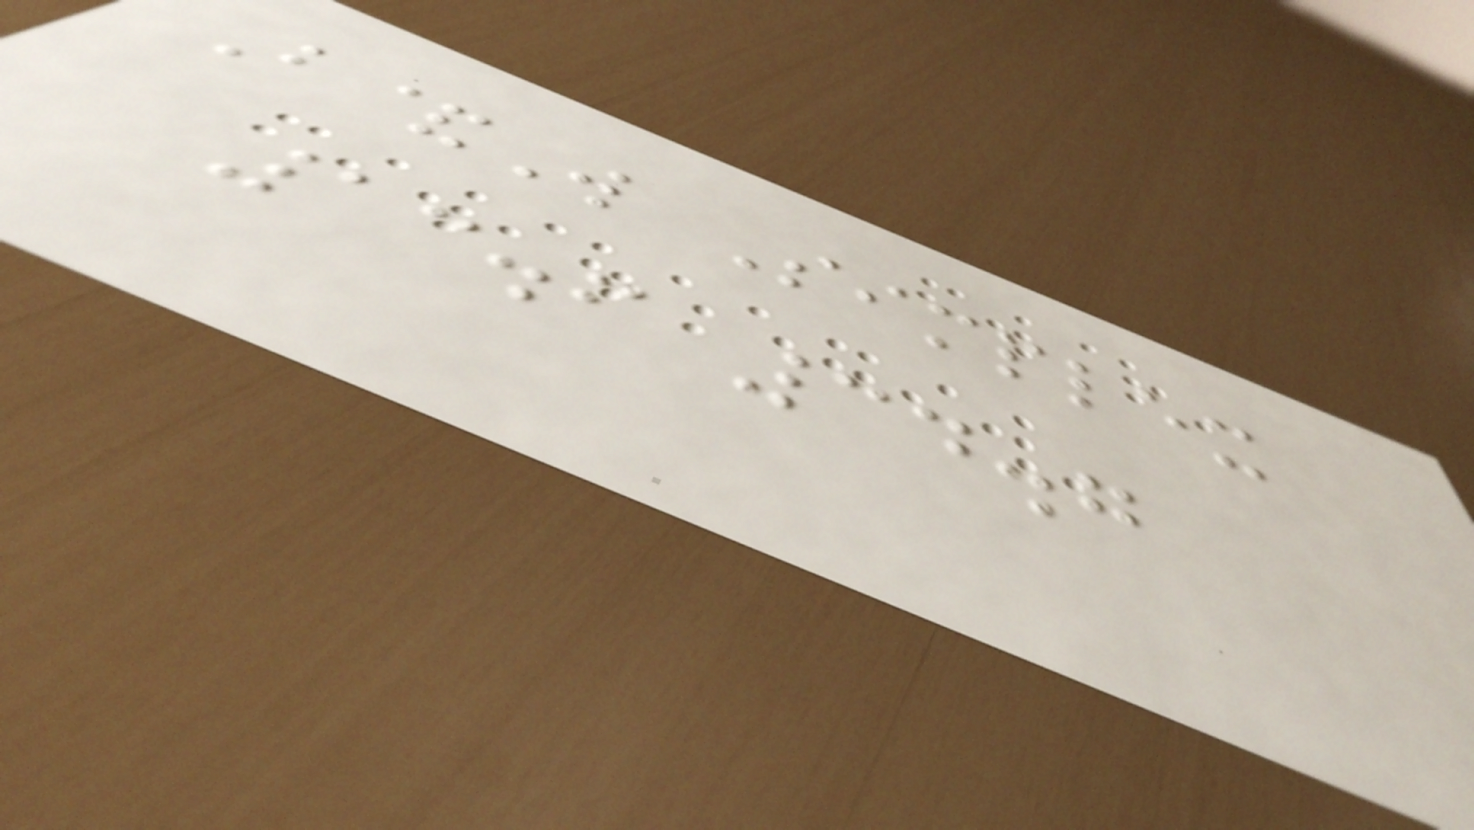B&W Simplex
13.6 34.7
